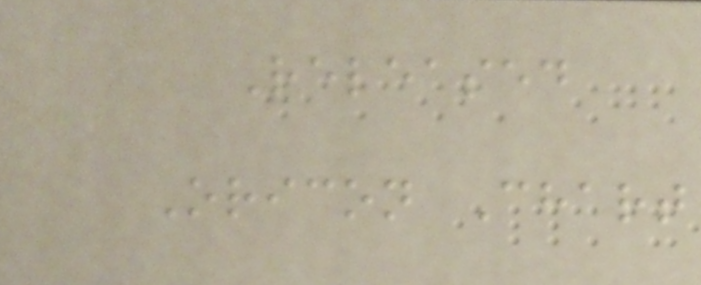Released
Oricon Chart
